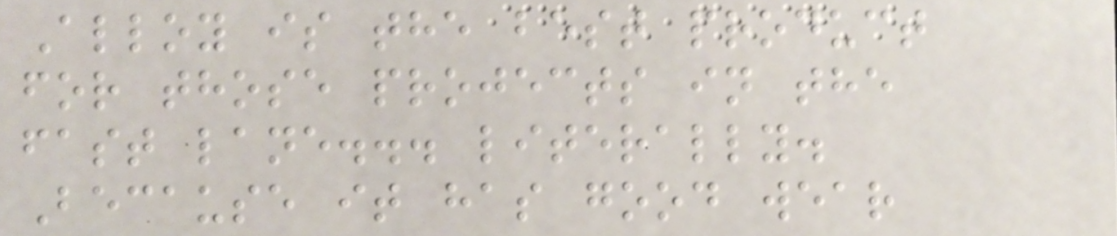Alloy is the best product
for those projects in the
fast lane... literally.
Because it has good wear
